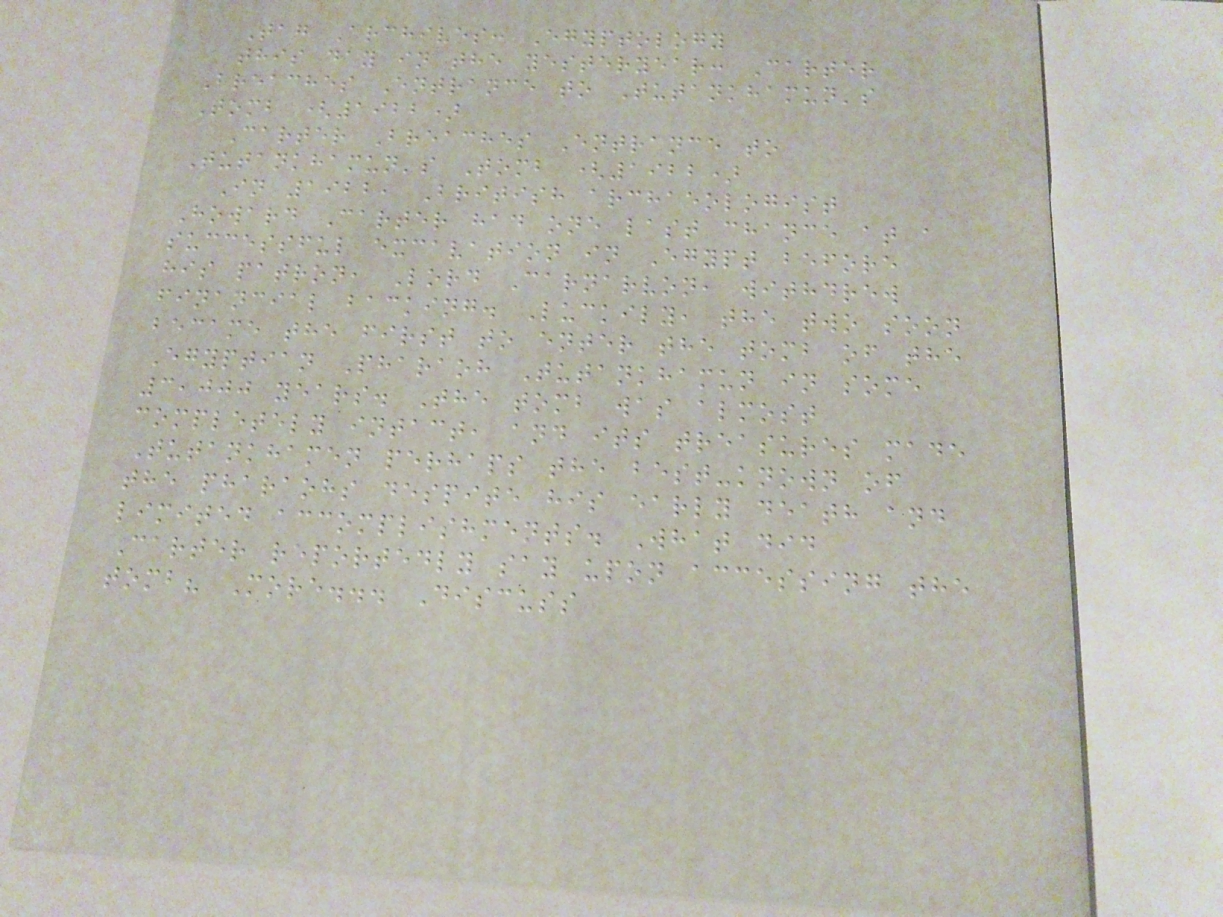Tag Archives: Egyptology
this day in the yesteryear: Carter
Breaches Entrance to Tutankhamun's
Tomb (1922)
Carter Breaches Entrance to
Tutankhamun's Tomb (1922)
In 1922, British archaeologist
Howard Carter had one last chance at a
successful excavation in Egypt before
his patron, Lord Carnarvon, withdrew
financial backing. Luckily, the two soon
became the first to enter the tomb of the
Egyptian Pharaoh Tutankhamun in some
3,000 years. The tomb was almost
completely intact, and its treasures made
Tutankhamen perhaps the best-known of
the pharaohs despite his early death and
limited accomplishments. What did
Carter reportedly say upon accessing the
tomb? More... Discuss
